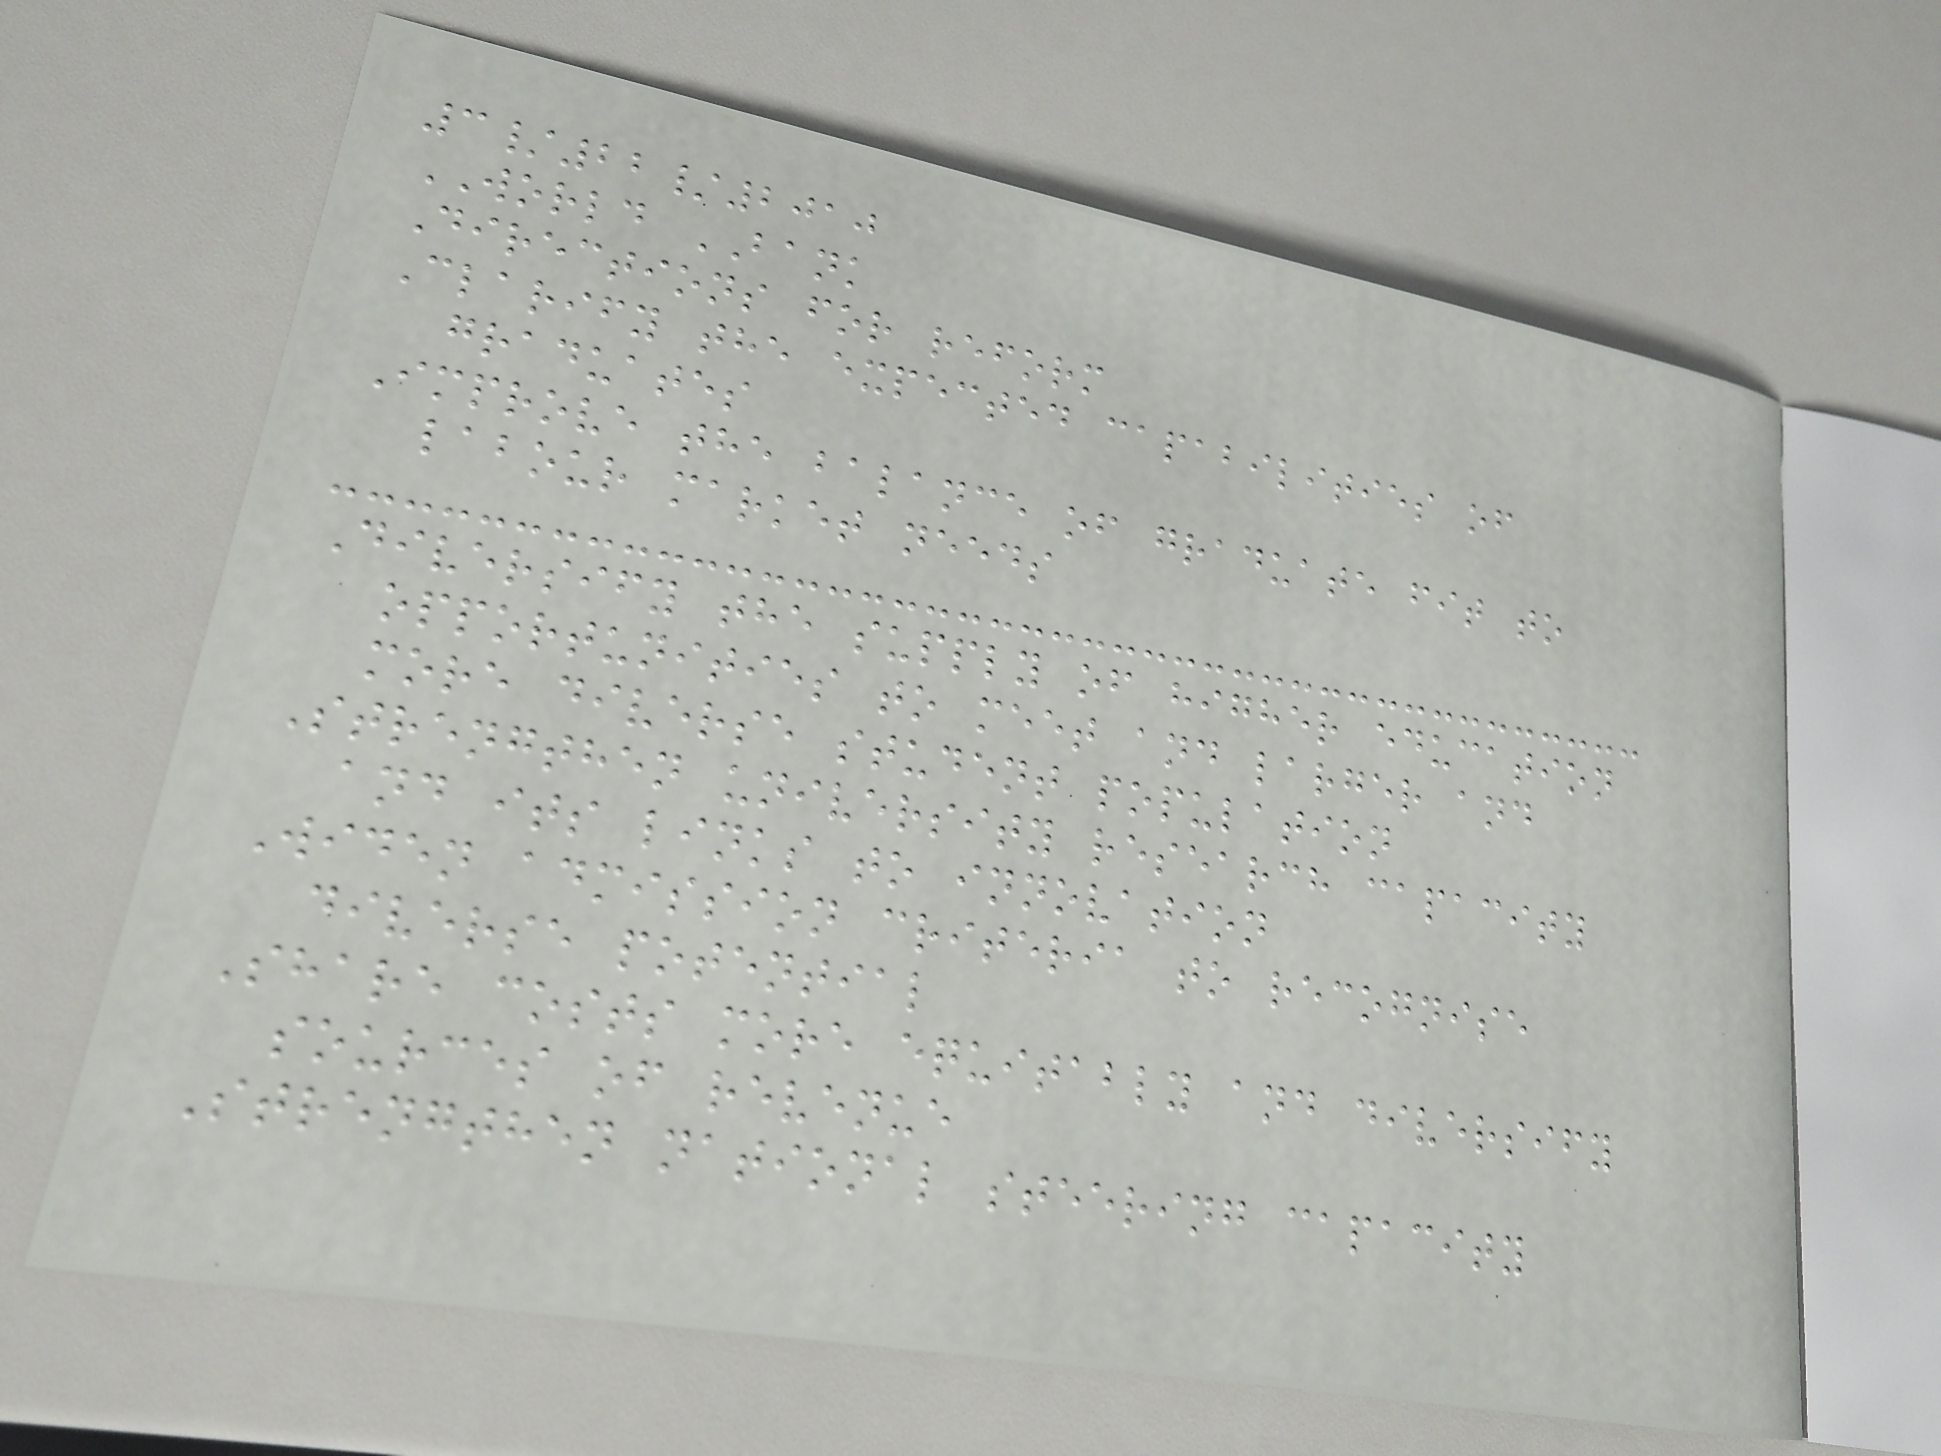3/22/2010
WORLD BANK
Directions for reform
Clarify the expected capabilities of
graduates
Improve the balance of graduate fit to
labour market needs
Diversify the supply of higher education
opportunities to meet and larger and
more diverse student population
Strengthen university research capacity
and its links to innovation
Widen admission criteria to recognise
diverse potential
Share costs more equitably and diversify
sources of revenue
Strengthen national steering capacity
